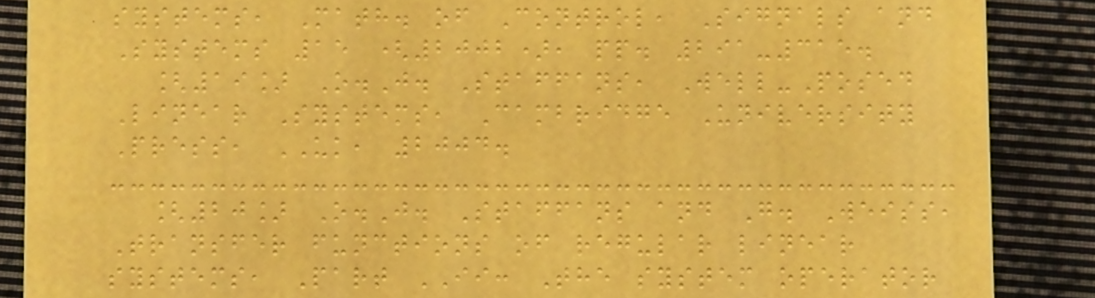systems, Math. of Control, Signals and
Systems 15 (2002), pp. 291-315.
[19] O.J. Staffans, Well-Posed
Linear Systems, Cambridge University
Press, UK, 2004.
[20] O.J. Staffans and G. Weiss,
Transfer functions of regular linear
systems, Part II: The system operator
